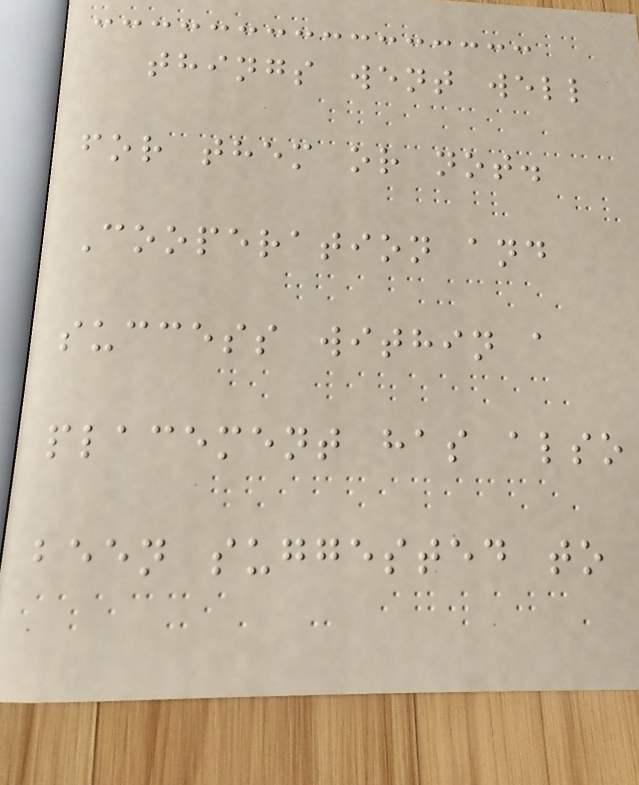things went well
for them or not.
Cooperation and
success within a
placement has also
been suggested to
